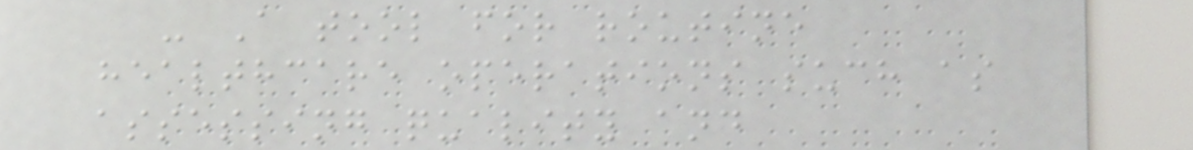- A tool for routine
healthcare operations such as
assessing quality and
